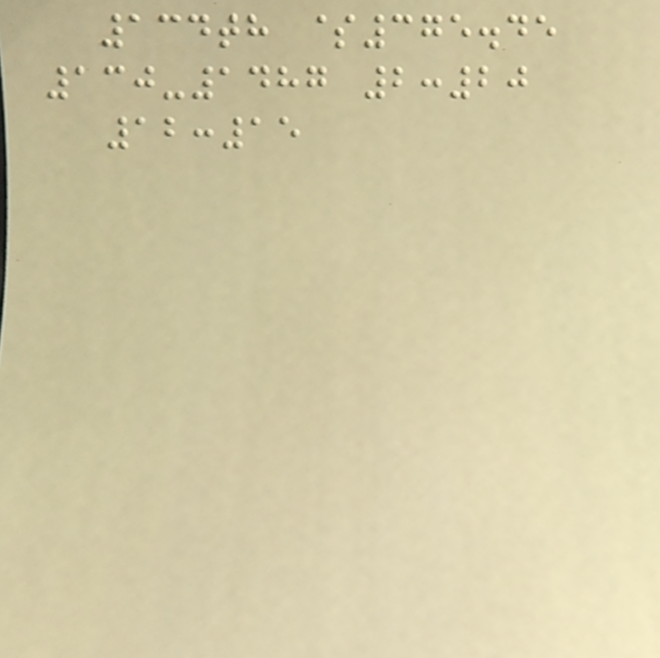134th $375.45
130-1487 2:20
12:15
